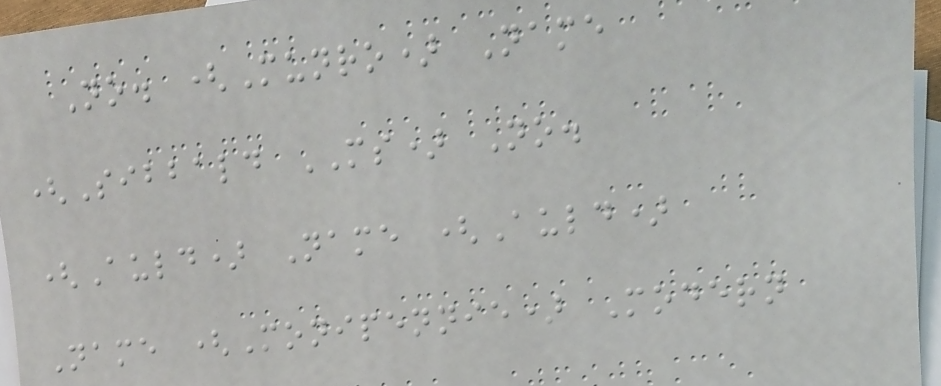No. (Munro) Name
(Sibbald MS) No.
(Auld) Name (Auld)
Name (Monipennie) Modern
